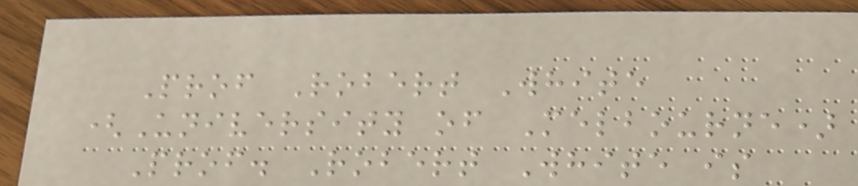Prof Robert White
(University of Melbourne)
Prof. Robert White is
